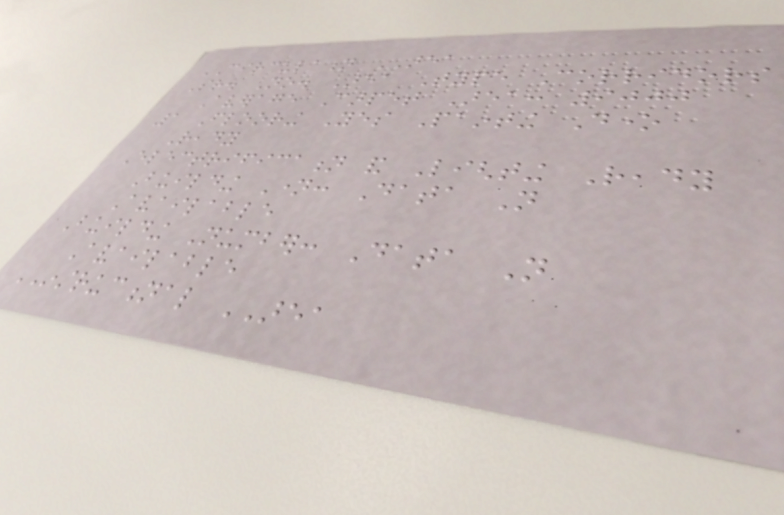CIRCULATION AREA
Sr. No. Area Type Corridors
Average Carpet Area: 9000
1 Flooring Yes Painting Done
Ready
Electrification and Lighting Ready
Building Name: Data Not
Available
Building Number: Data Not
Available
INSTRUCTIONAL AREA
